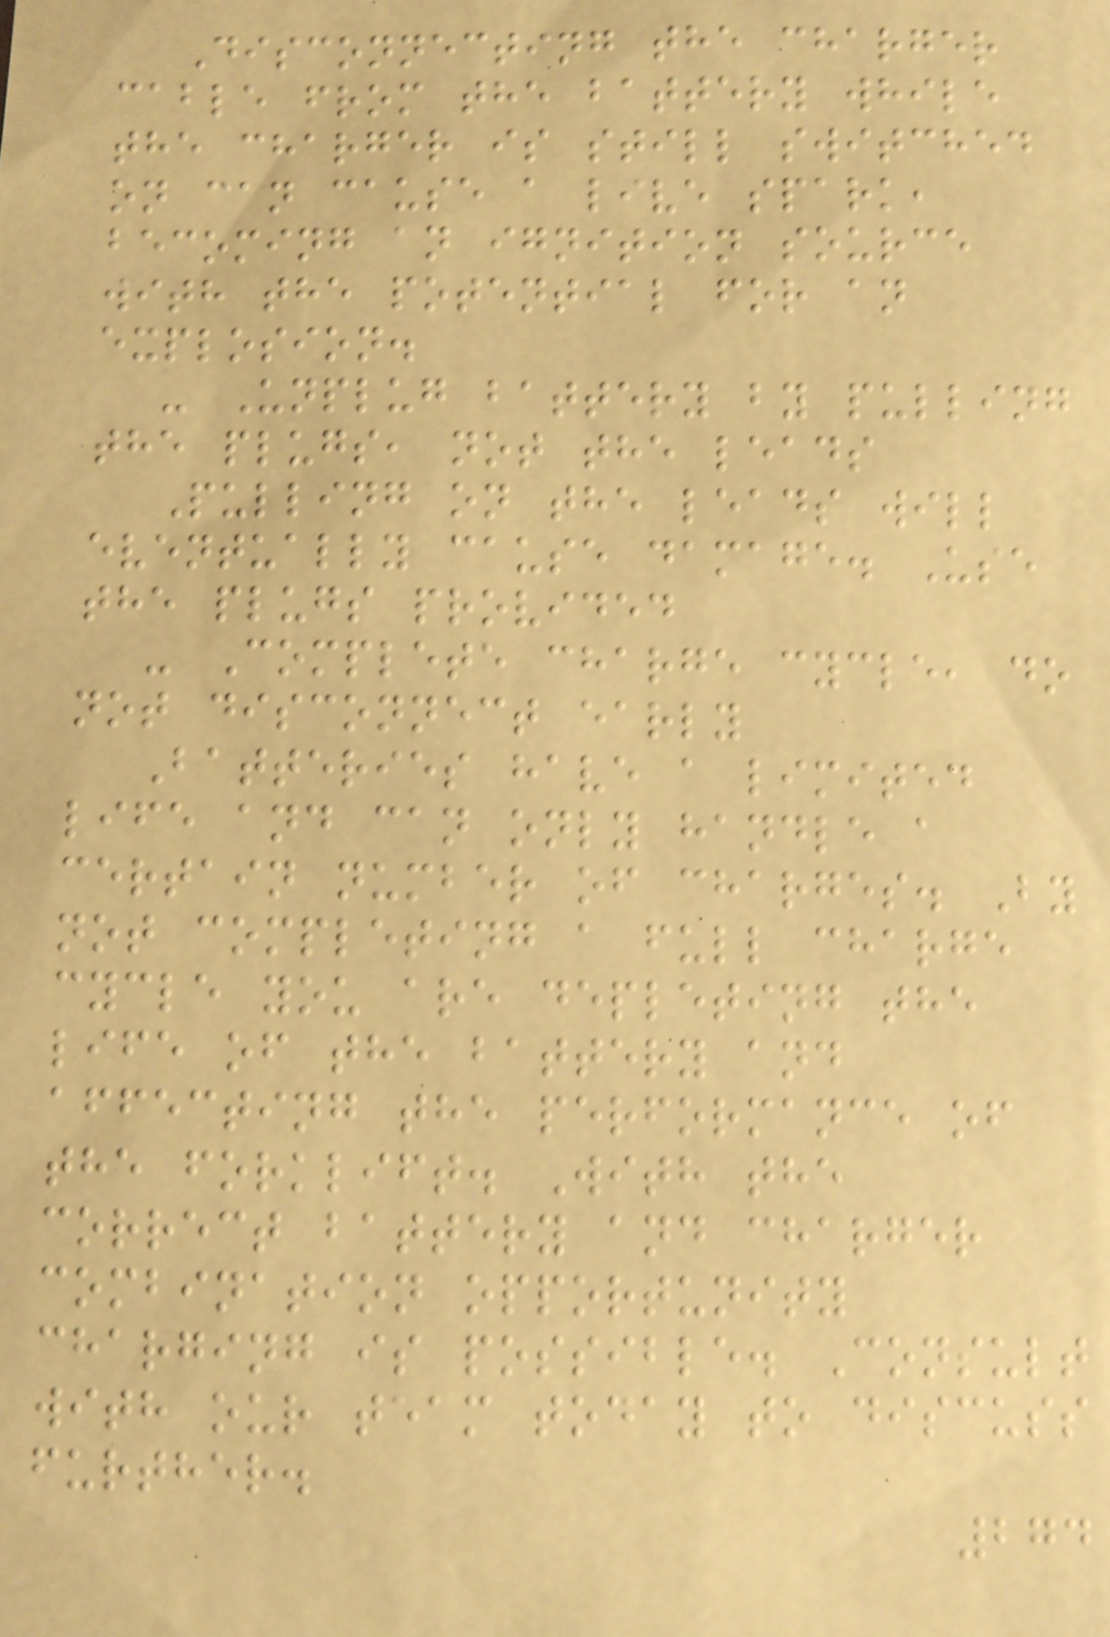Disconnecting the charger
cable from the battery while
the charger is still switched
on can cause a live spark,
becoming an ignition source
with the potential for an
explosion.
- Unplug battery by pulling
the plugs, not the leads
Pulling on the leads will
eventually cause damage. Use
the plugs provided
- Complete charge cycle, do
not disconnect early
Batteries have a limited
life and can only handle a
certain number of charges. By
not completing a full charge
cycle you are depleting the
life of the battery and
affecting the performance of
the forklift. With the
correct battery and charger
combination opportunity
charging is possible. Consult
with our team today to discuss
further.
274
